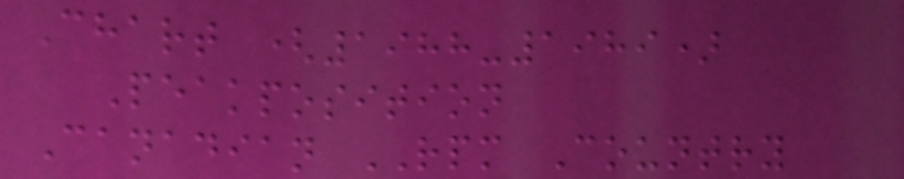Chart (1988-1989)
Peakposition
Canadian RPM Country
